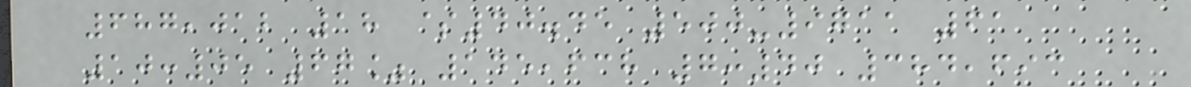687,012 18 $40.45 500-9711 61
10:05 67% 145,638 7:40 384,693
